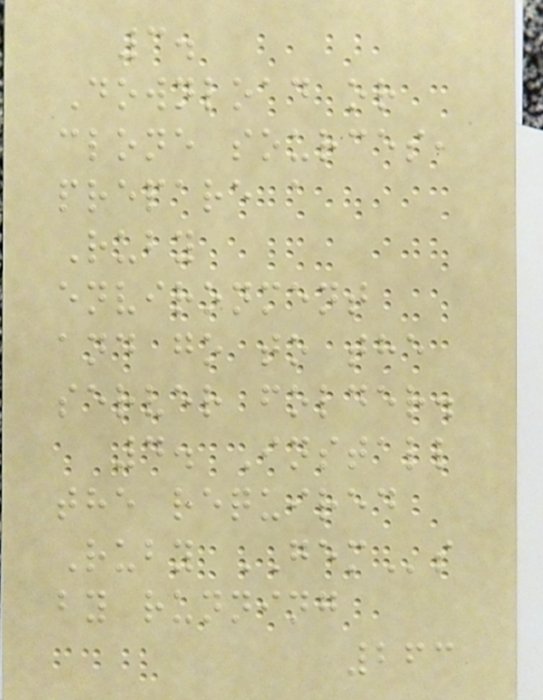3.
Download or
clone sources,
prepare a
Ruby
environment
and go to the
server folder.
4. Install
the required
Ruby GEMs
by running
263
